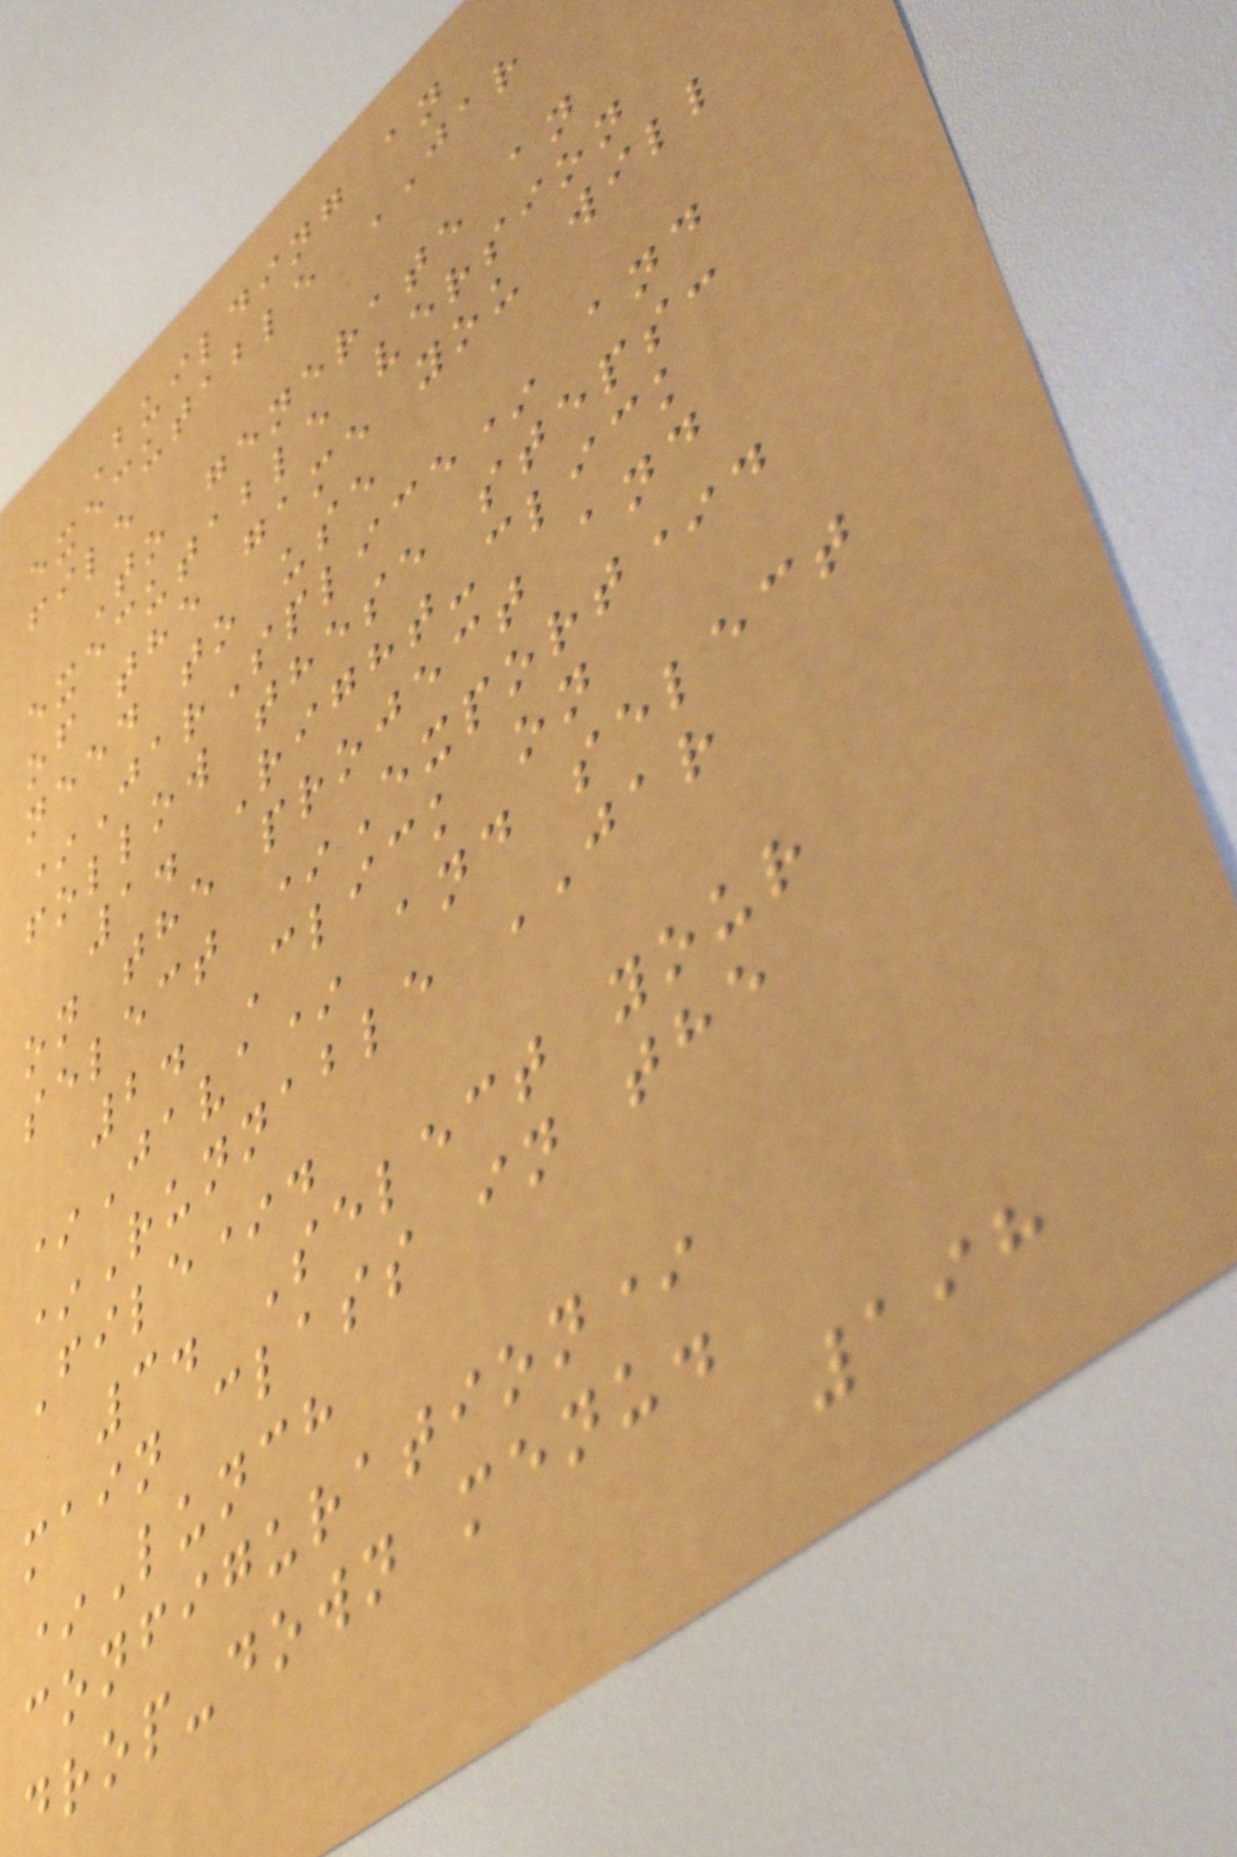Building an
executable JAR
file
To generate an
executable version
of the game you will
need to use
*JarSplice* and
follow these steps:
1. Right-click
on the project and
select *Export*.
2. Click on
*Java* and select
*Runnable JAR
File*.
3. Select your
main class in the
*Lunch
configuration*
drop-down menu.
198
